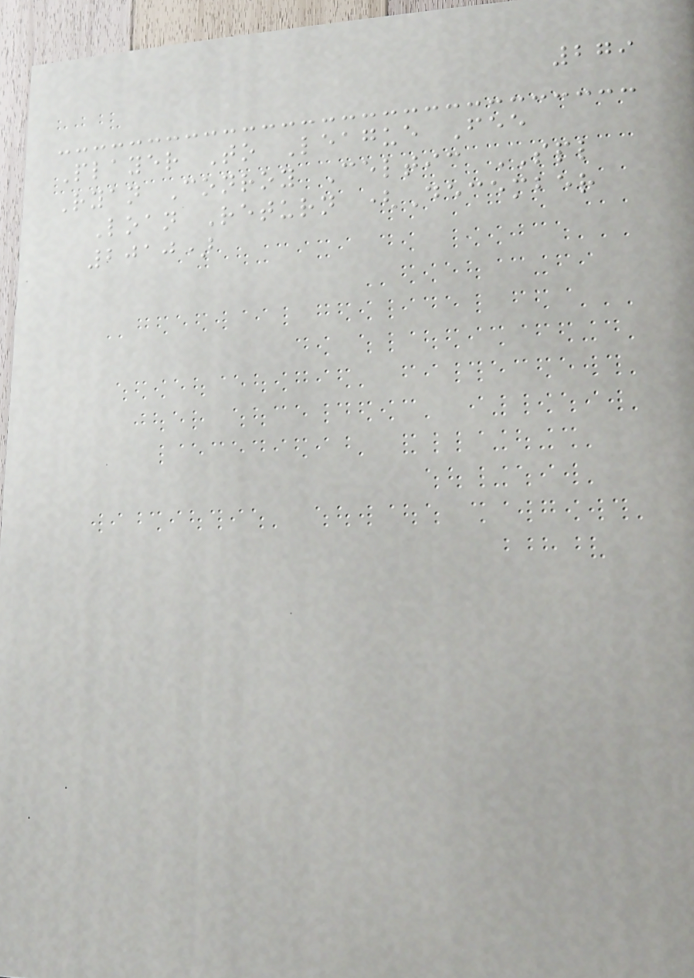279
Player To League Fee
Ryan Conroy Celtic SPL
Loan Return (December
2010)
